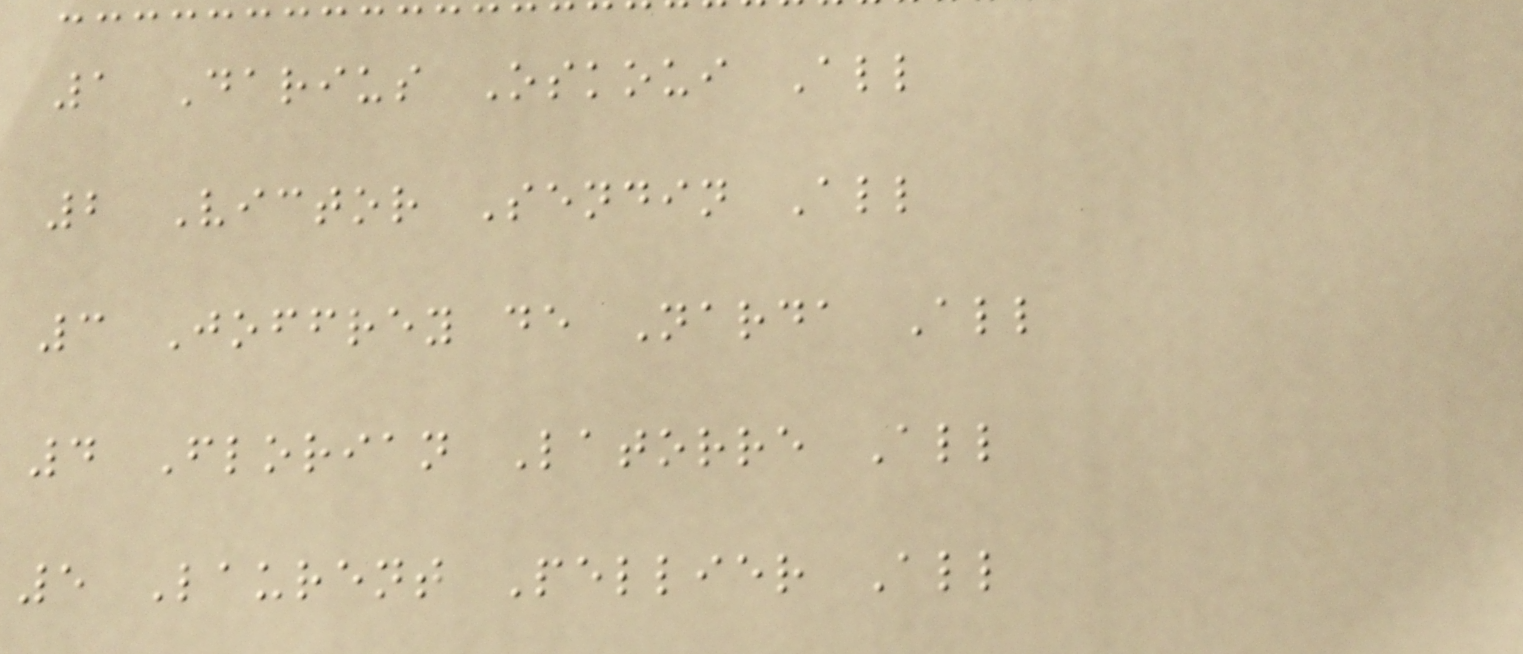1 Darius Oskoui All
2 Victor Sendin All
3 Joffrey de Narda All
4 Florian Latorre All
5 Laurent Pellier All
